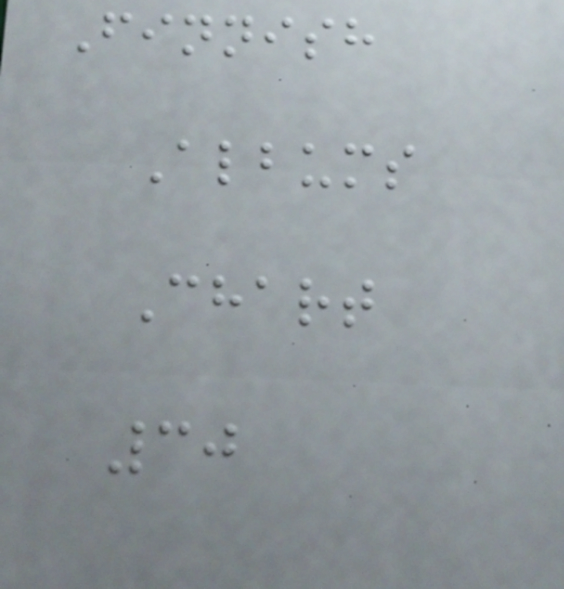Finnish
Albums
Chart
30
